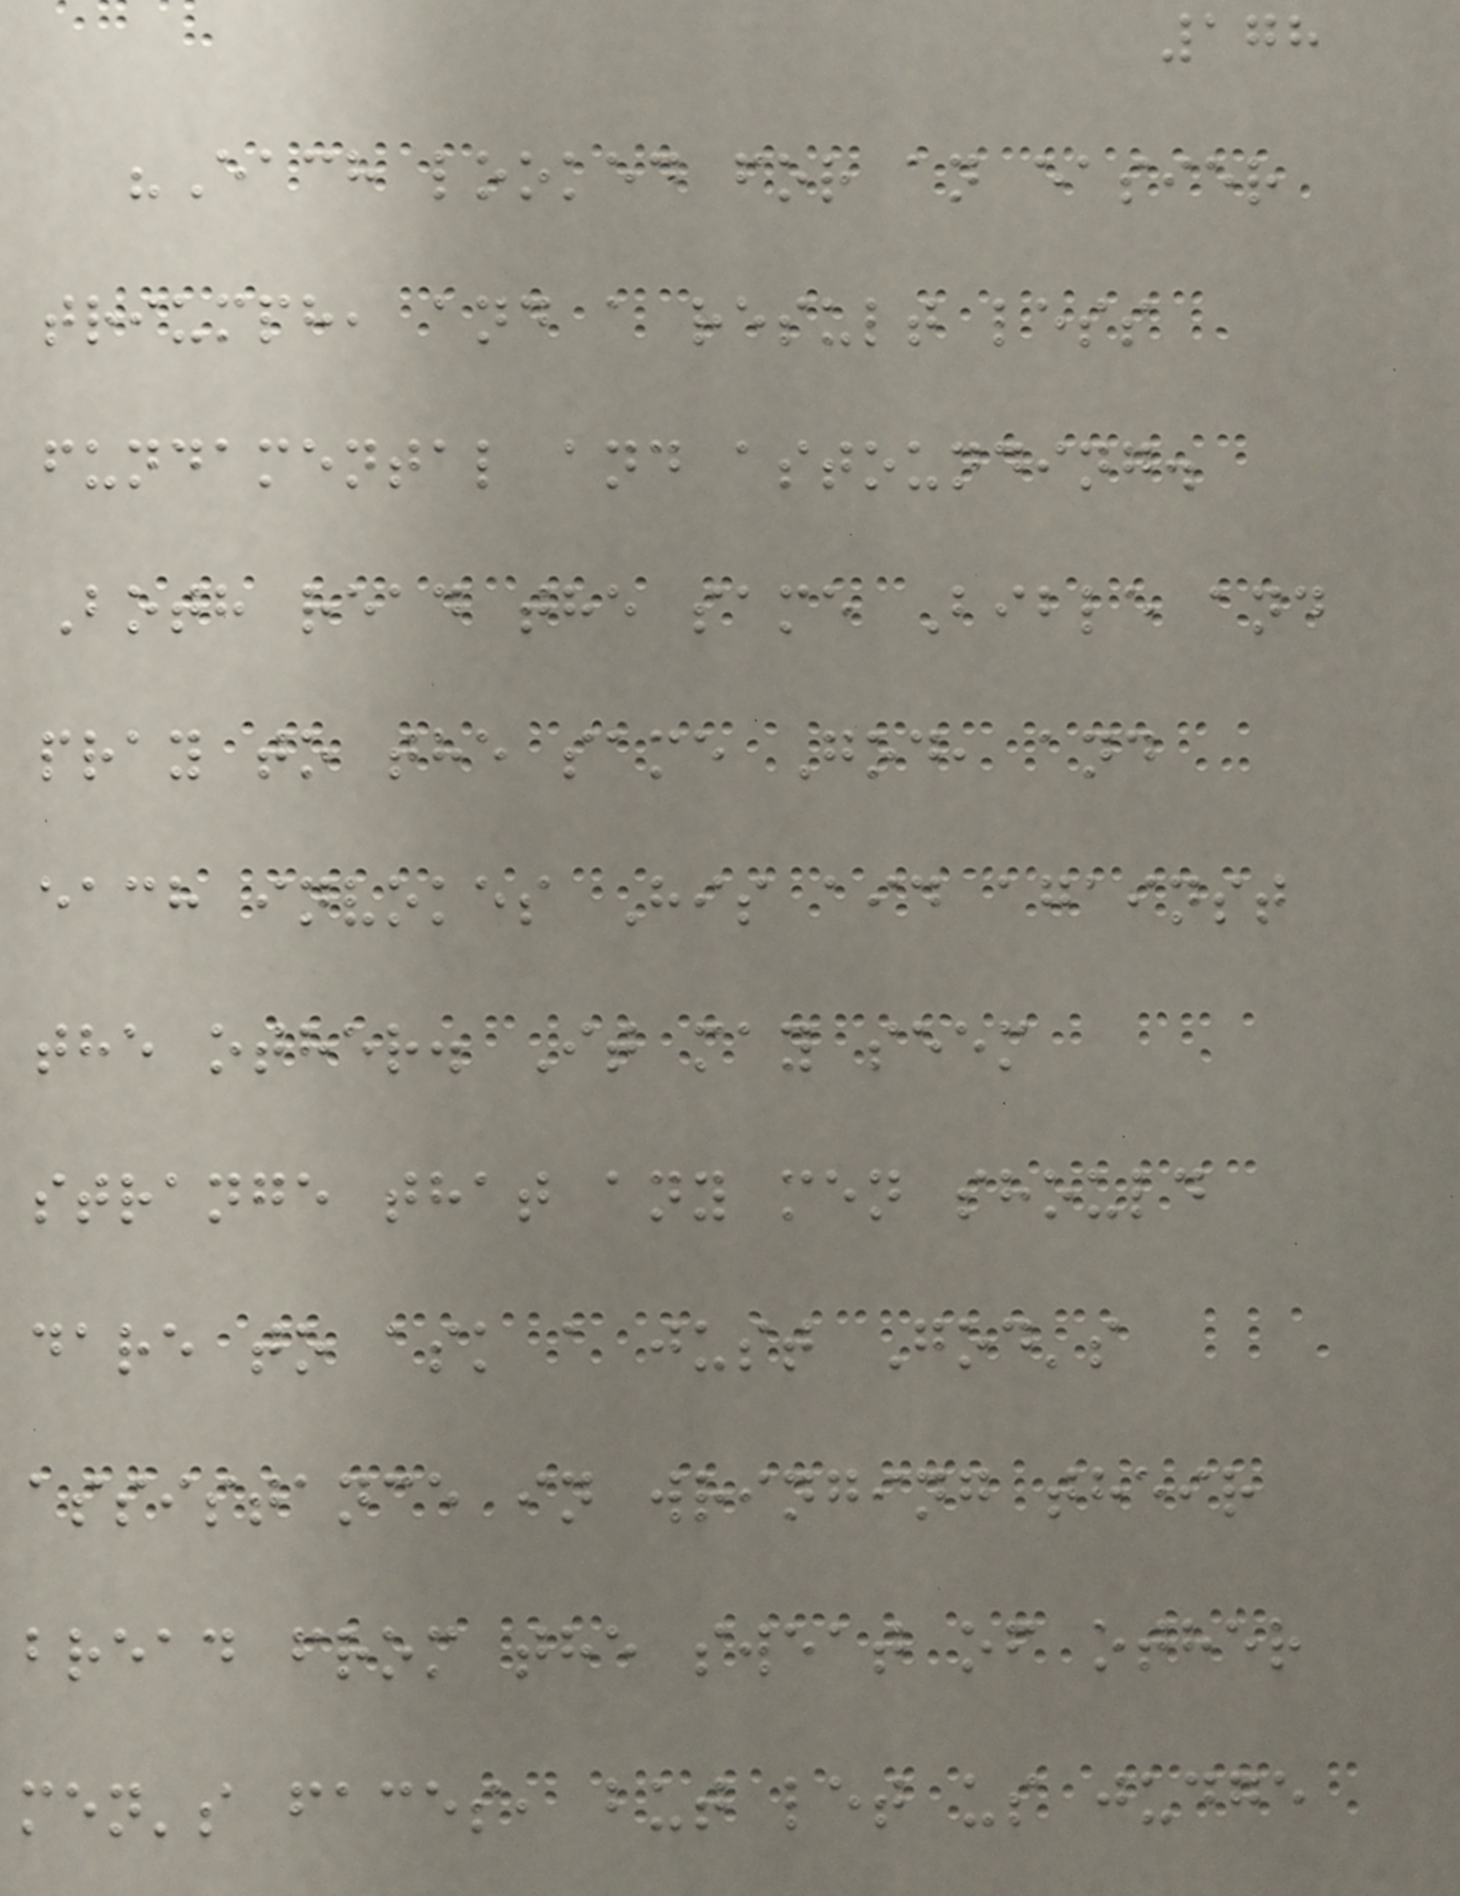178
"Each looked for an easier
triumph, and a result less
fundamental and astounding.
Both read the same Bible and
pray to the same God, and
each invokes His aid against
the other. It may seem
strange that any men should
dare to ask a just God's
assistance in wringing their
bread from the sweat of other
men's faces, but let us judge
